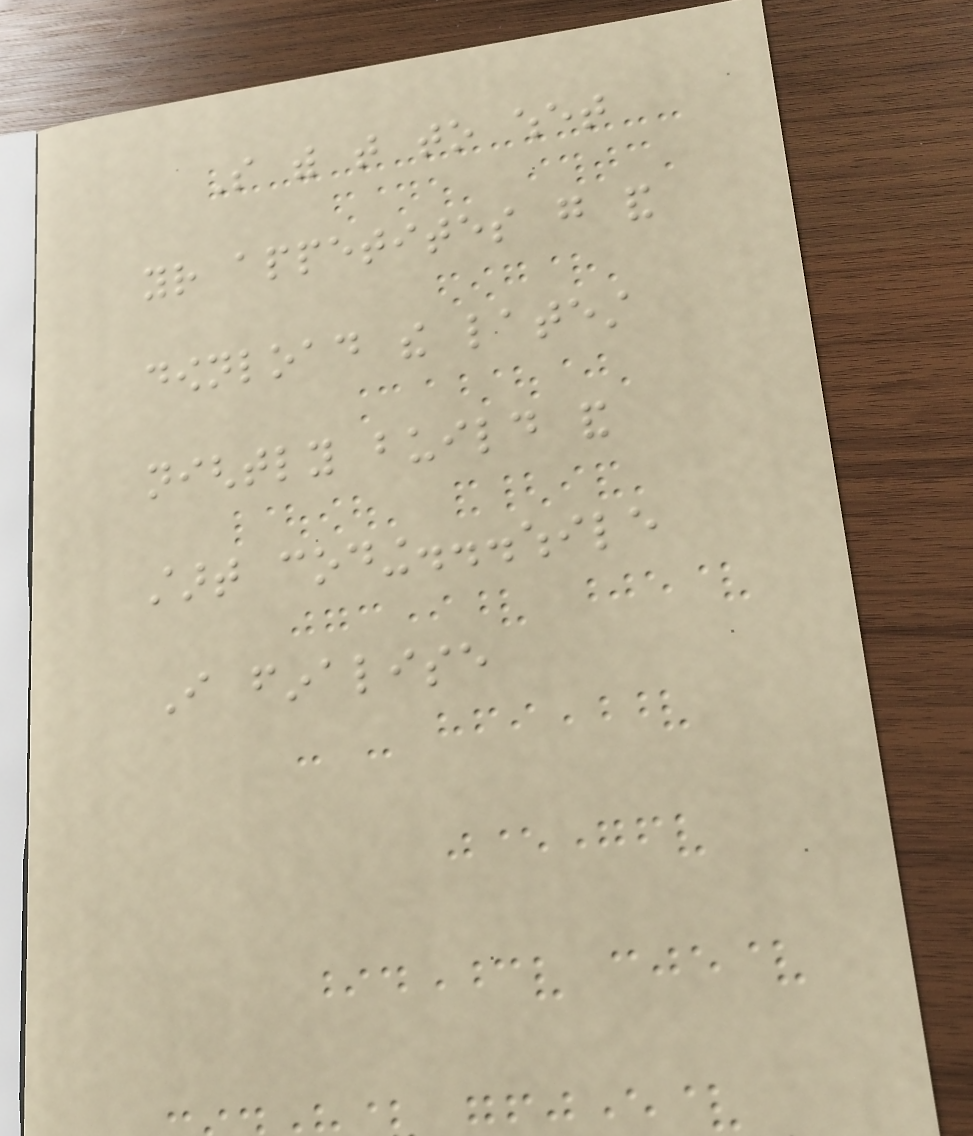So with that to whet
your appetites go and
download the latest
nightly build and
start coding...while
I finalise
